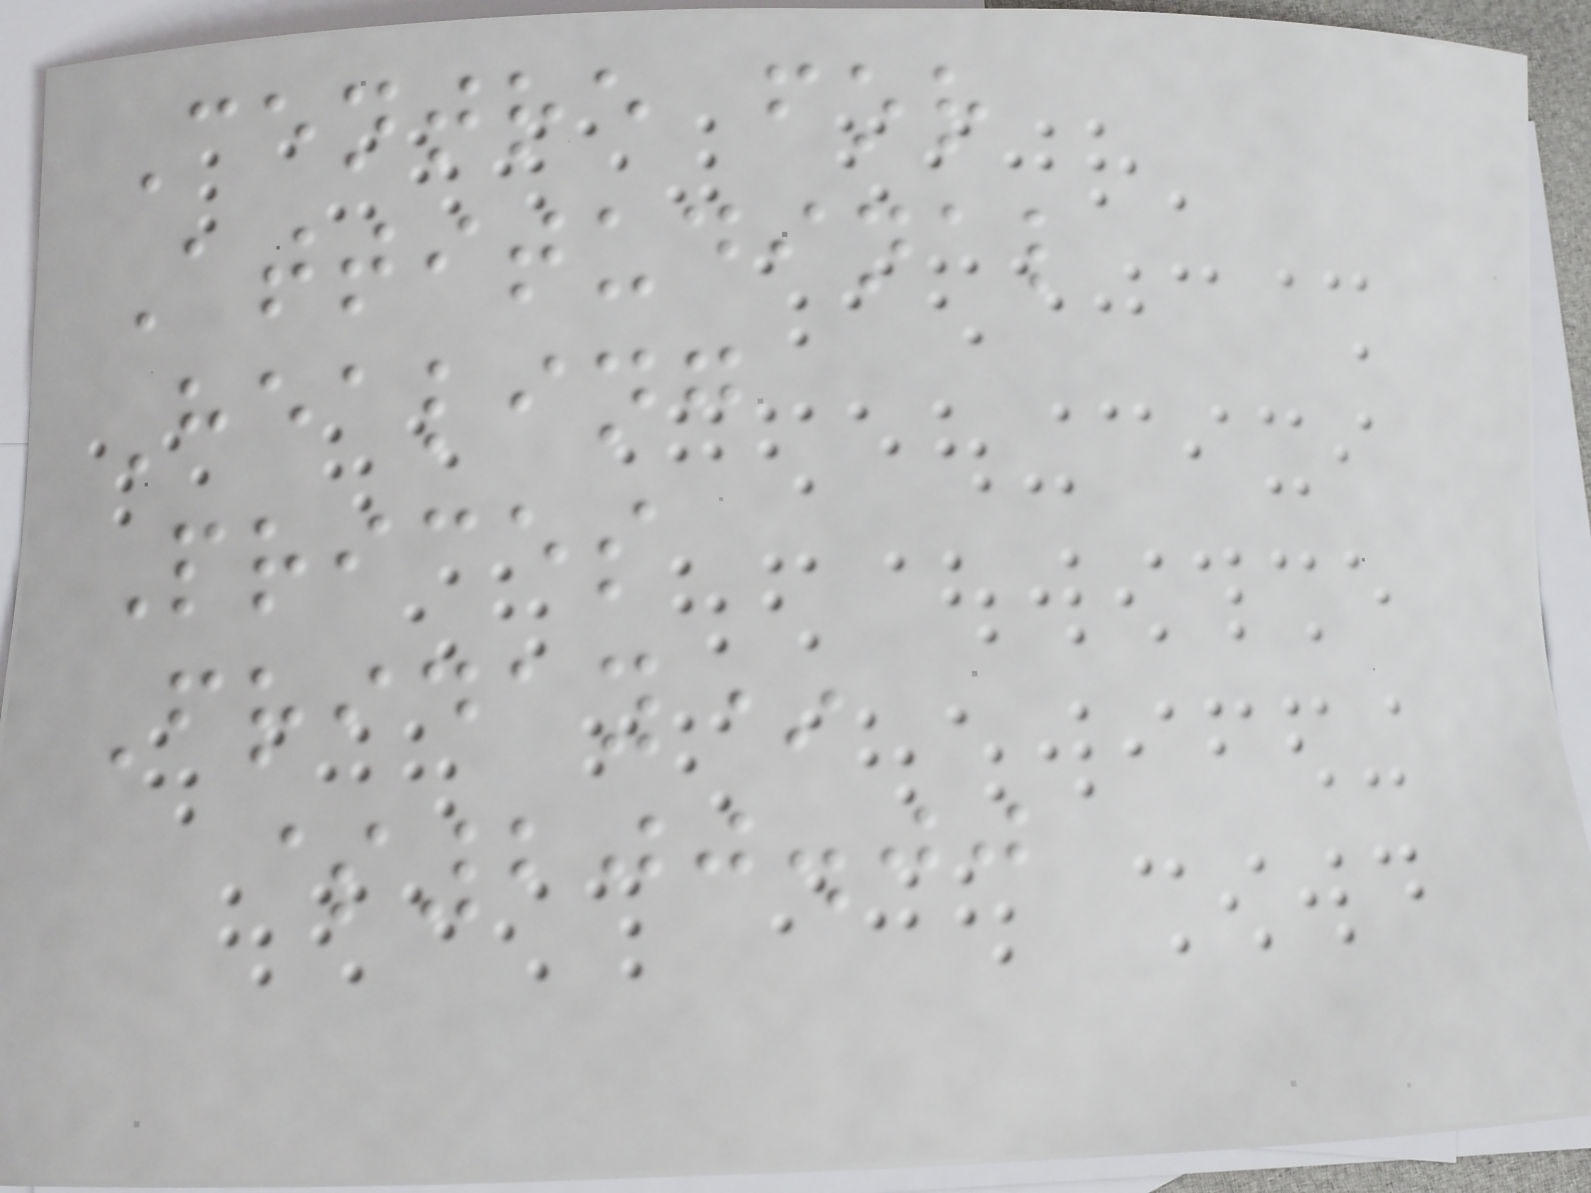Centre for
Attitudinal
Healing
Prices
Friday*
$200.00
